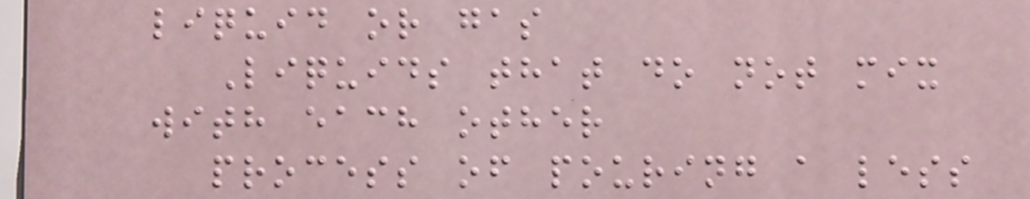liquid or gas
Liquids that do not mix
with each other
process of pouring a less
